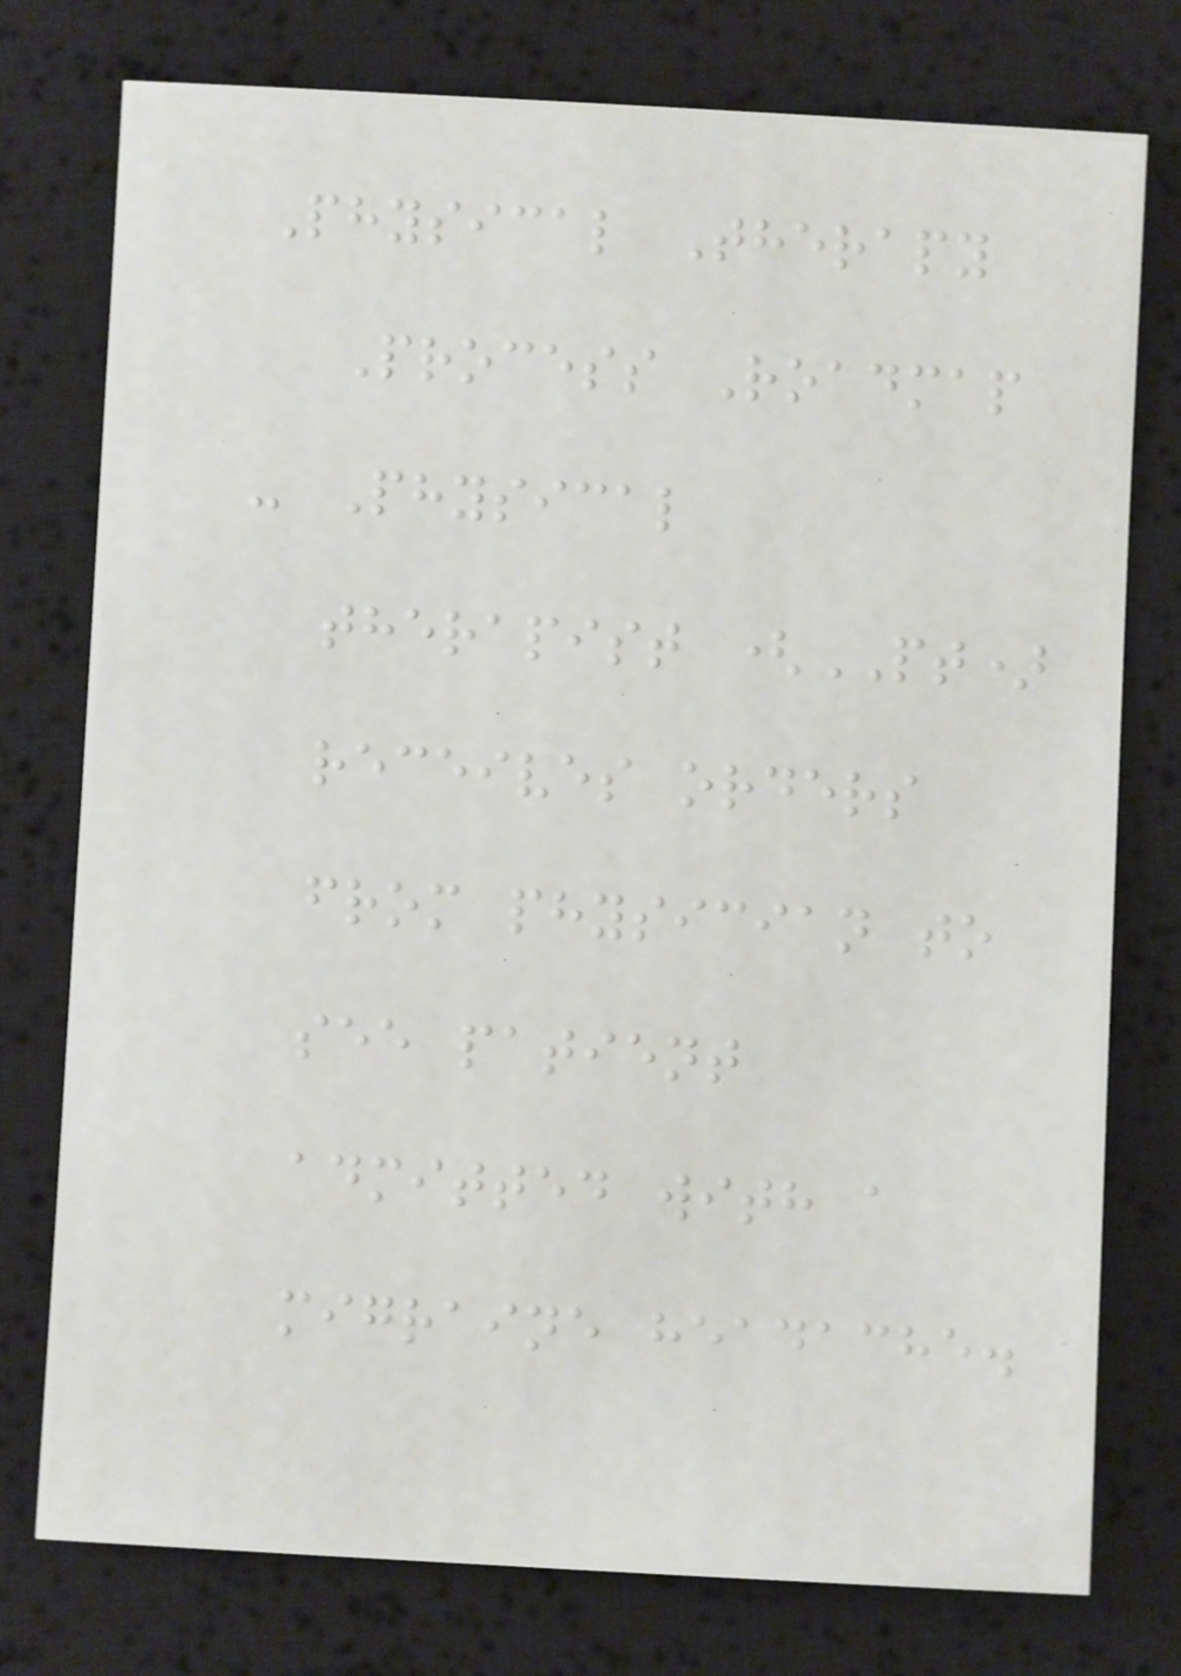Physical Therapy
Process Roadmap
- Physical
therapist (PT)
receives orders
from physician to
see patient
admitted with a
migraine headache.
